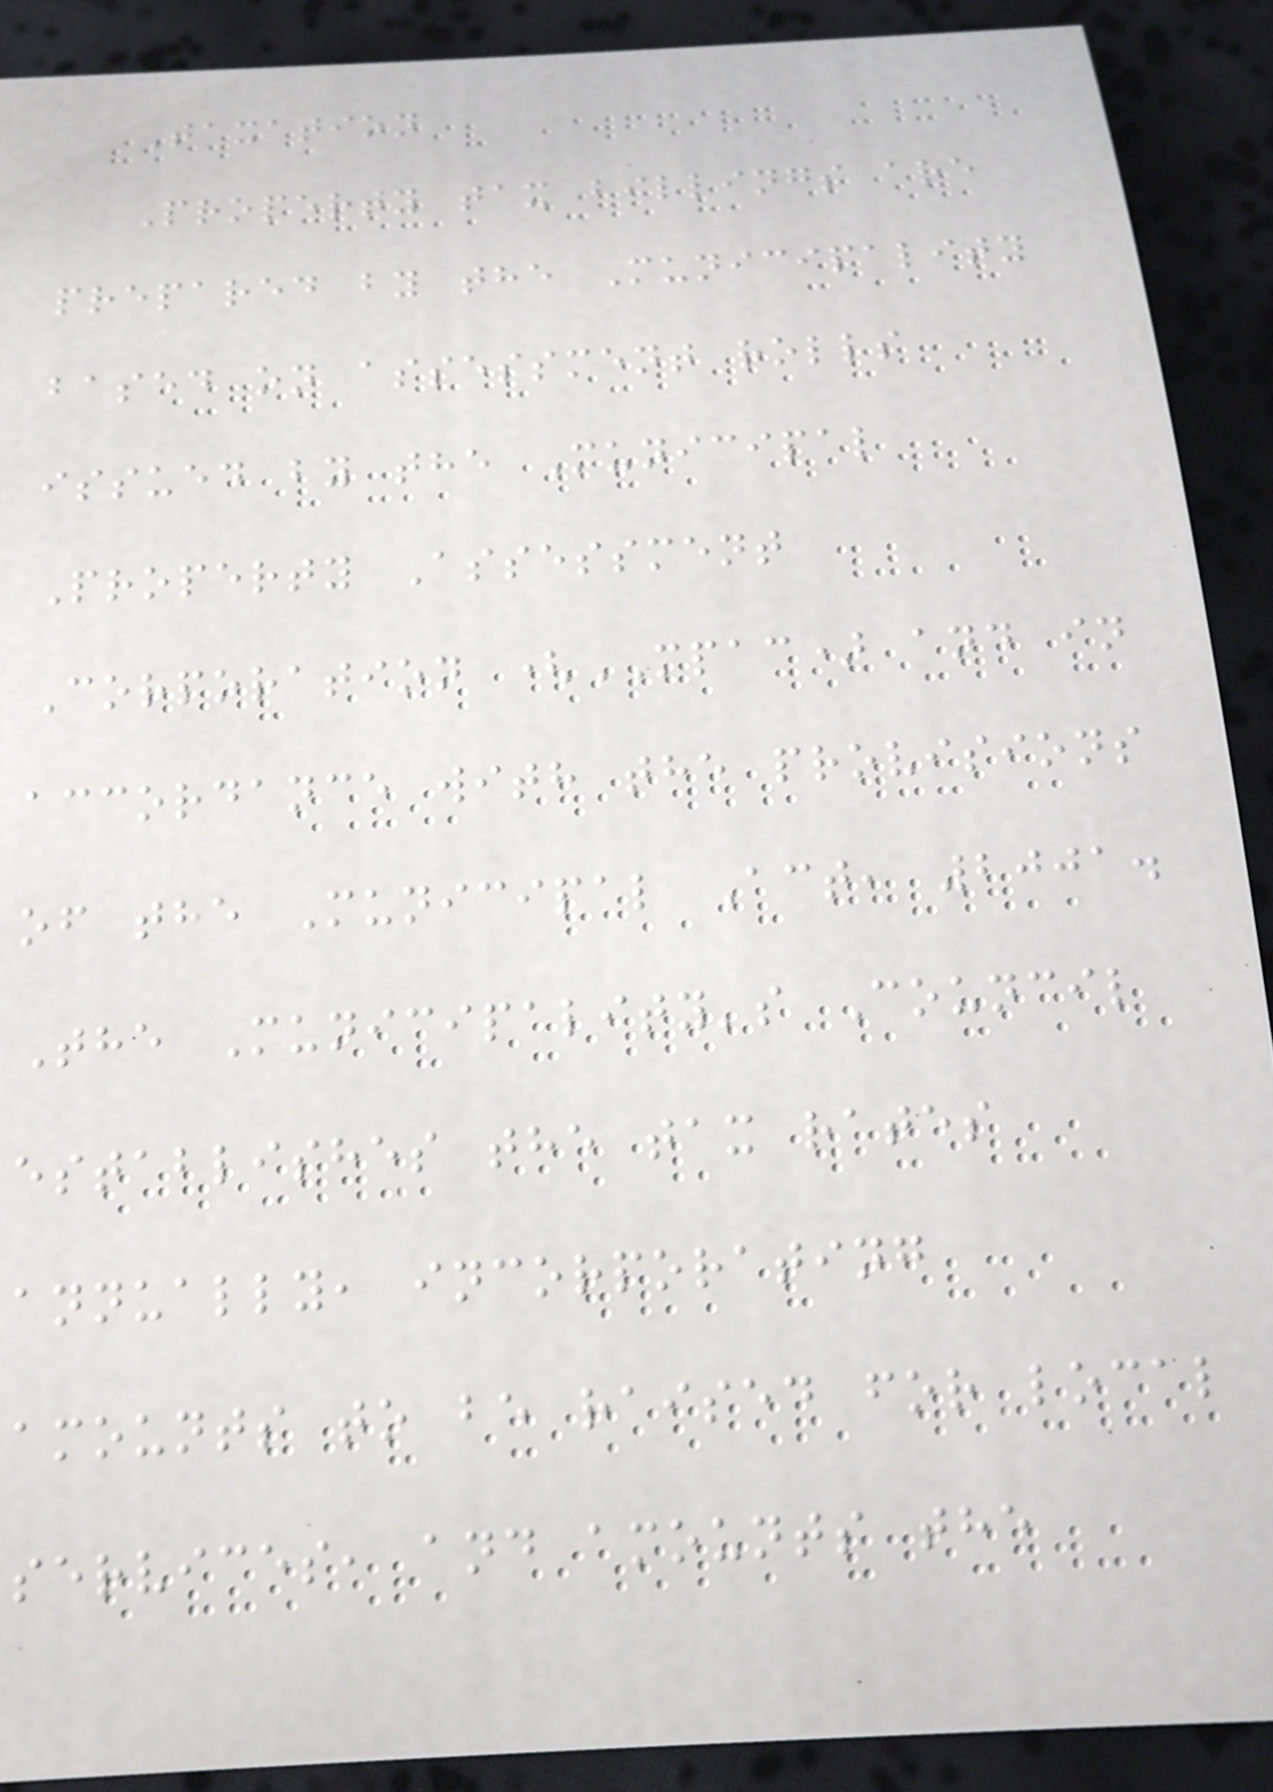Taxation
Property tax billings are
prepared by the Municipality
based on assessment rolls
issued by the Municipal
Property Assessment
Corporation (MPAC) and in
accordance with the provisions
of the Municipal Act, 2001.
The Municipality's Council
establishes the tax rates
annually, incorporating
amounts to be raised for local
services, and amounts the
